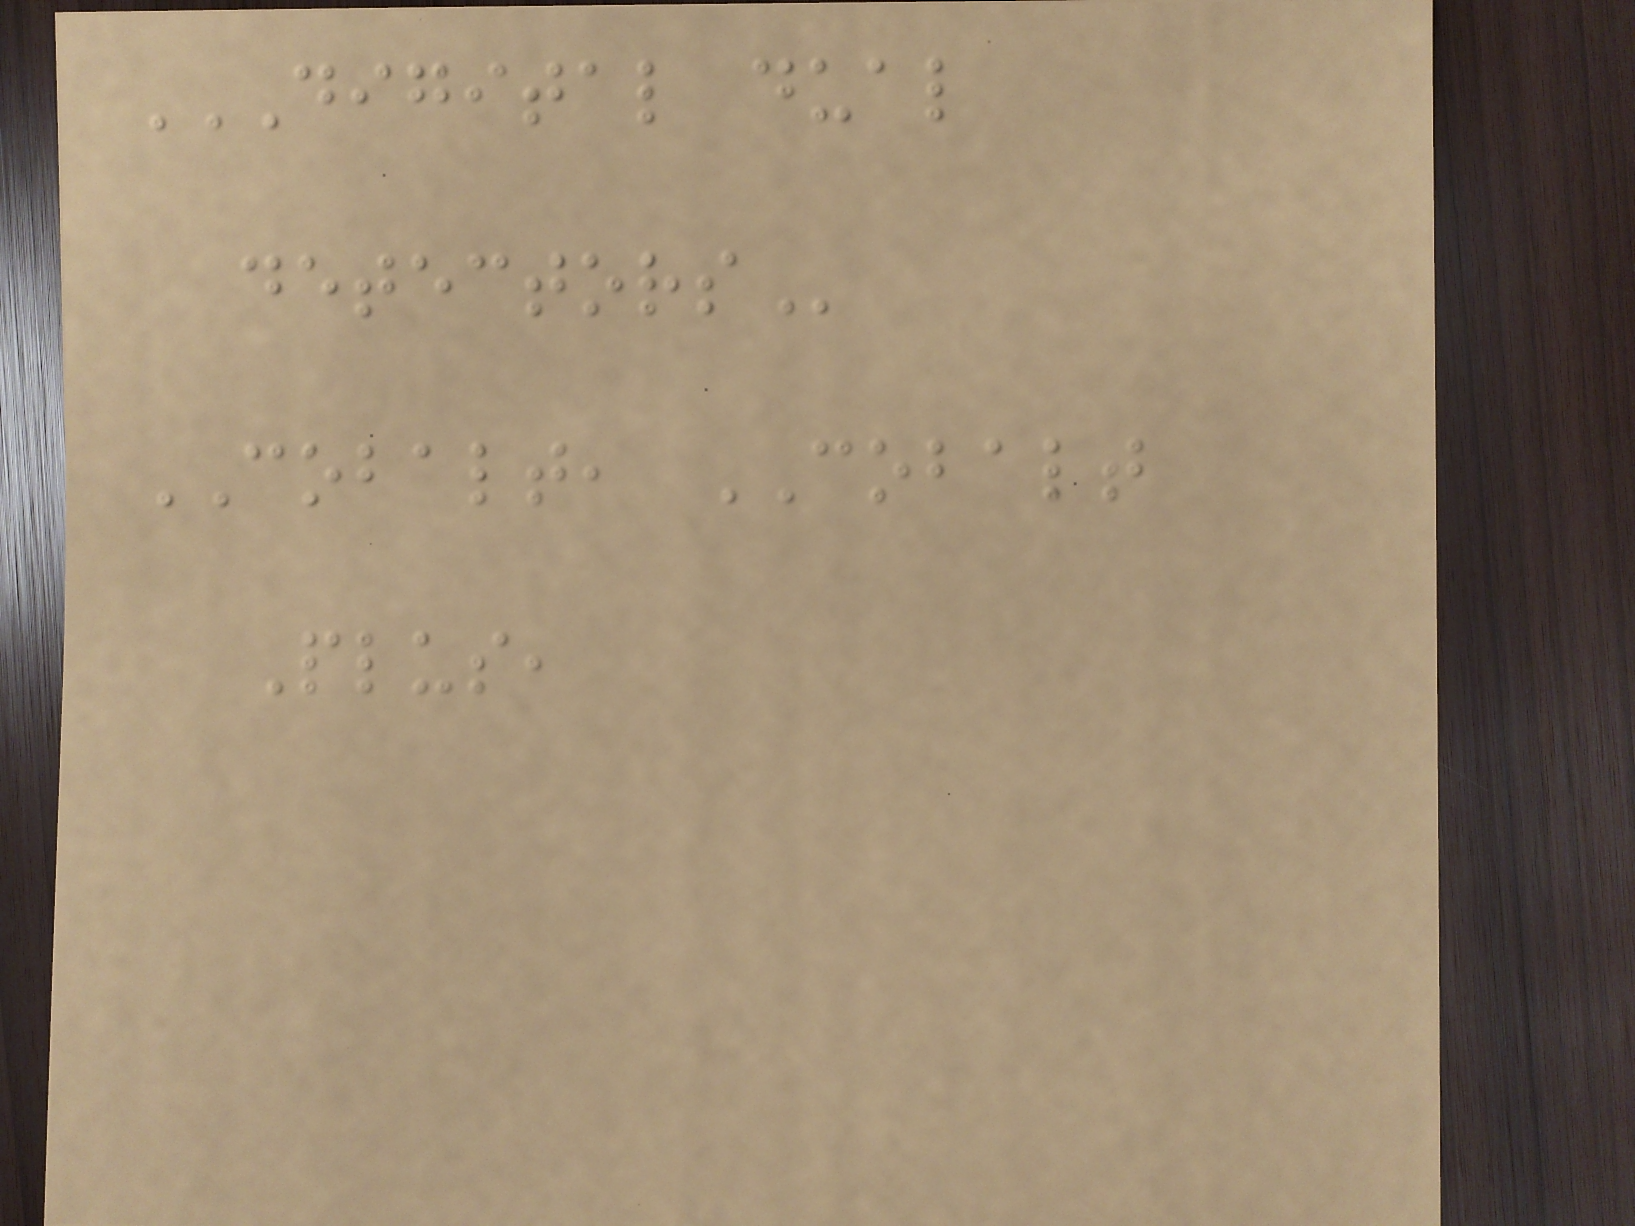DIGITAL DUAL
DETECTORS
COBALT, COBALT
Plus,
